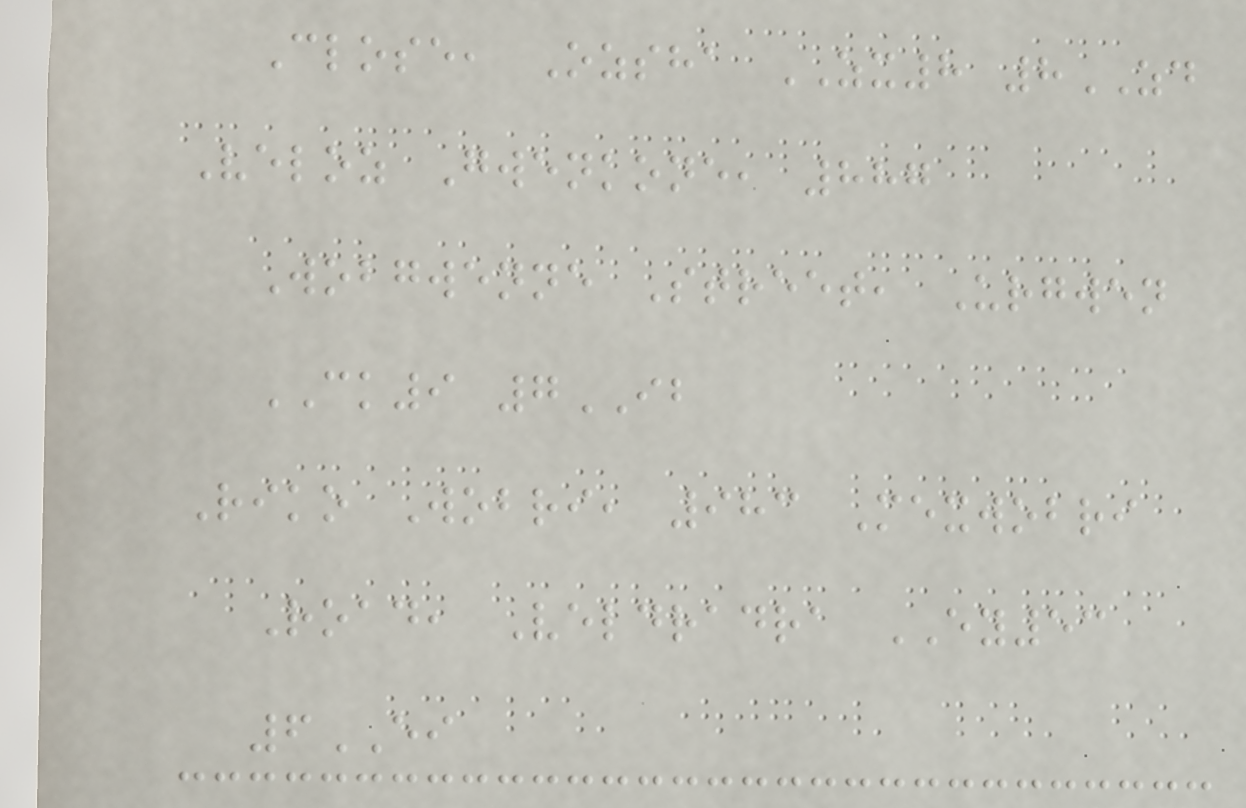Close, Ozsha ZX8 8ZD
Veloz Gwenkone, 887
Wobgwenne Street, Urgwen
CK9 7IB
Riko Wobri, 983 Mexwobri
Road, Veldradra EY53
6EI
